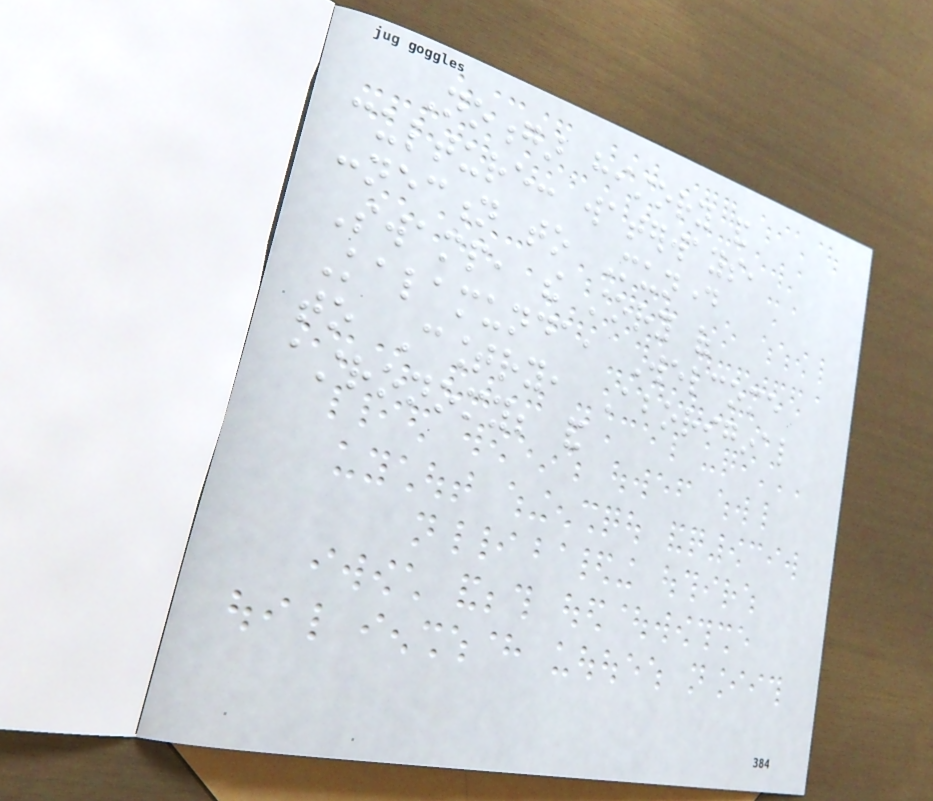Noongar history and
culture: waterways,
connection to Munday
Swamp, the story of
Kalamunda, Welcome
to Country, Aboriginal
astronomy; and
